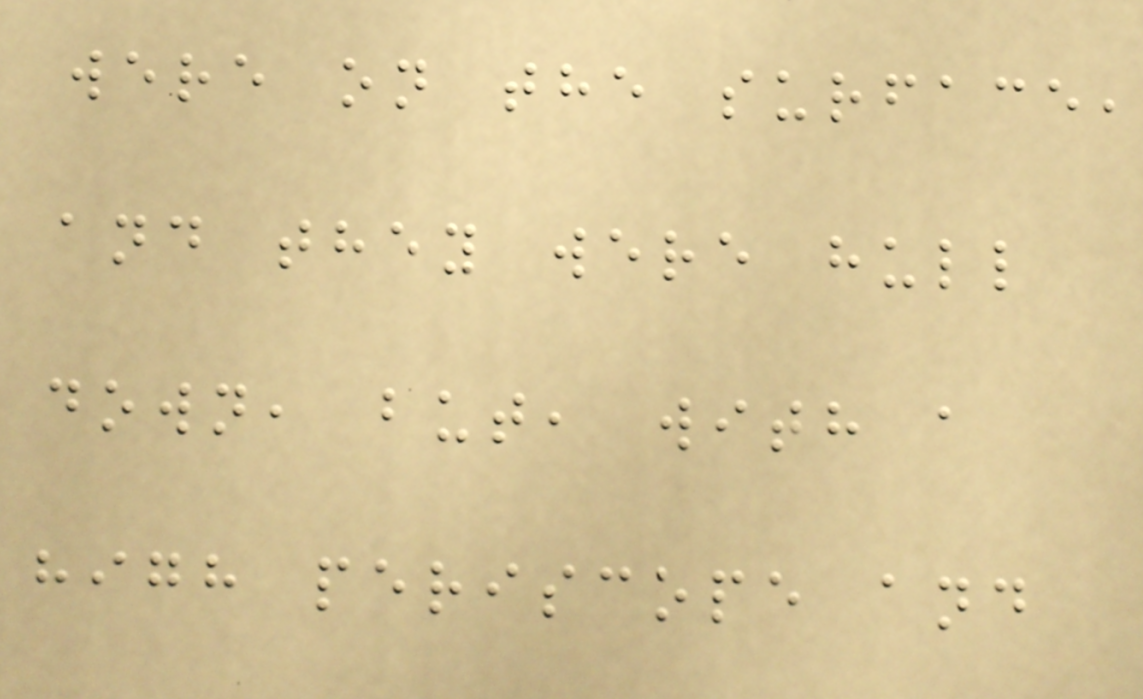were on the surface,
and they were hull
down, but, with a
high periscope and
